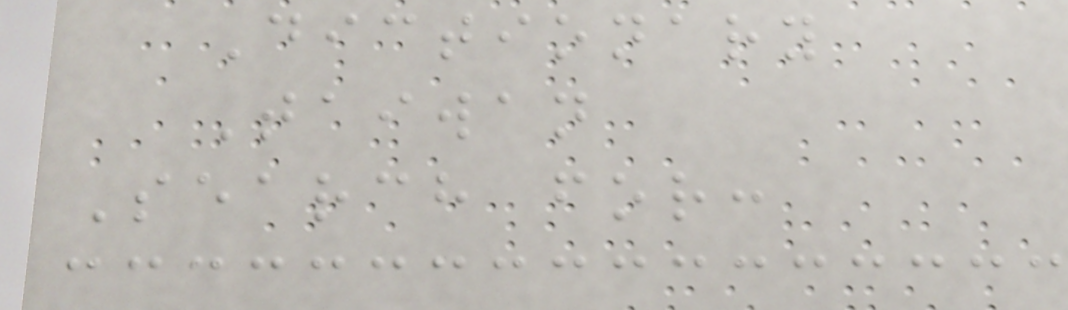Dictionary
Taiwan
Search for:
